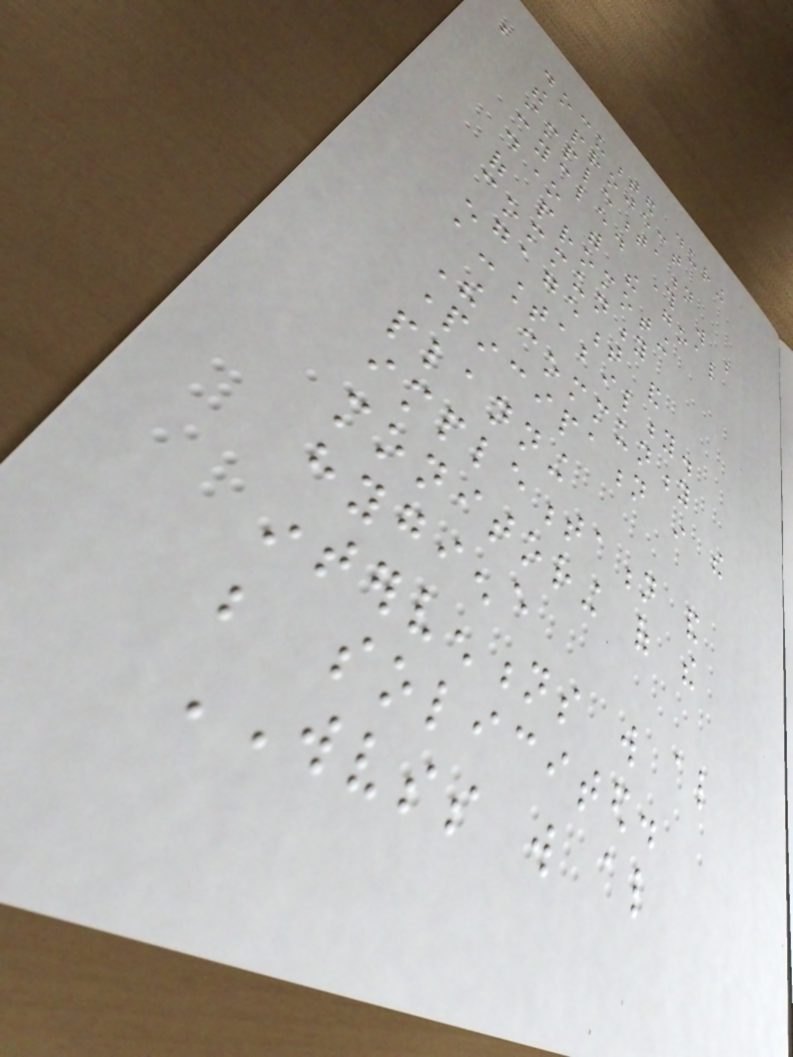be documented during
the project
implementation
cycle. This will be
done with the goal
of promoting
community
engagement and
accountability.
The community
participation in the
planning
implementation and
monitoring of the
hygiene
interventions will also
be solicited.
WVSS will also
